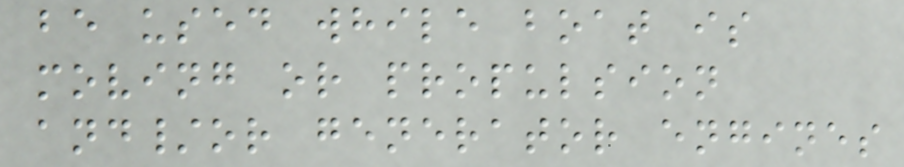be used while boat is
moving or propulsion
and/or generator engines
